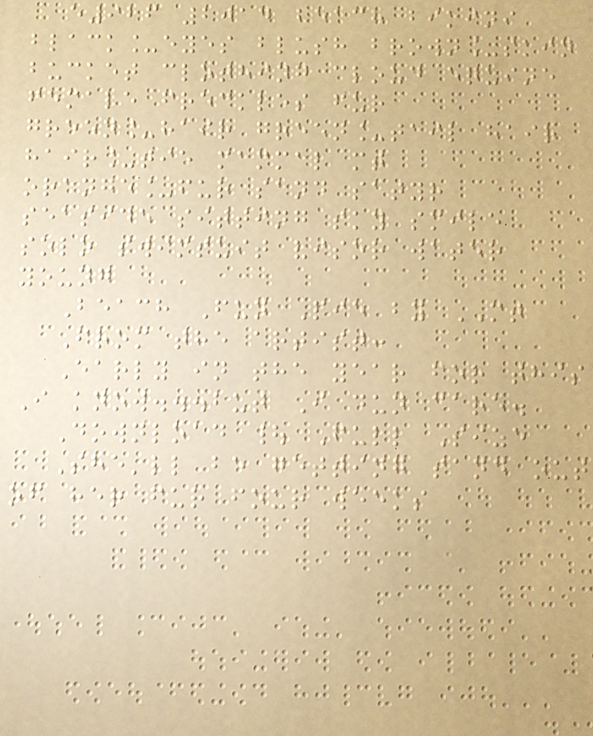e926 2014 beach bikini
black_eyes blush brown_skin
bucket clothing cloud equine
female freckles fur
green_hair green_tail hair
hair_tie mammal mt
orange_fur sand satyr
seaside sitting sky smile
solo swimsuit visor water
young
Beach Fun Pie by MT
From the artist:
Early in the year for this
I know...but I dun care.
Download | Full Size
She'll be getting sand out
of her fur four weeks
